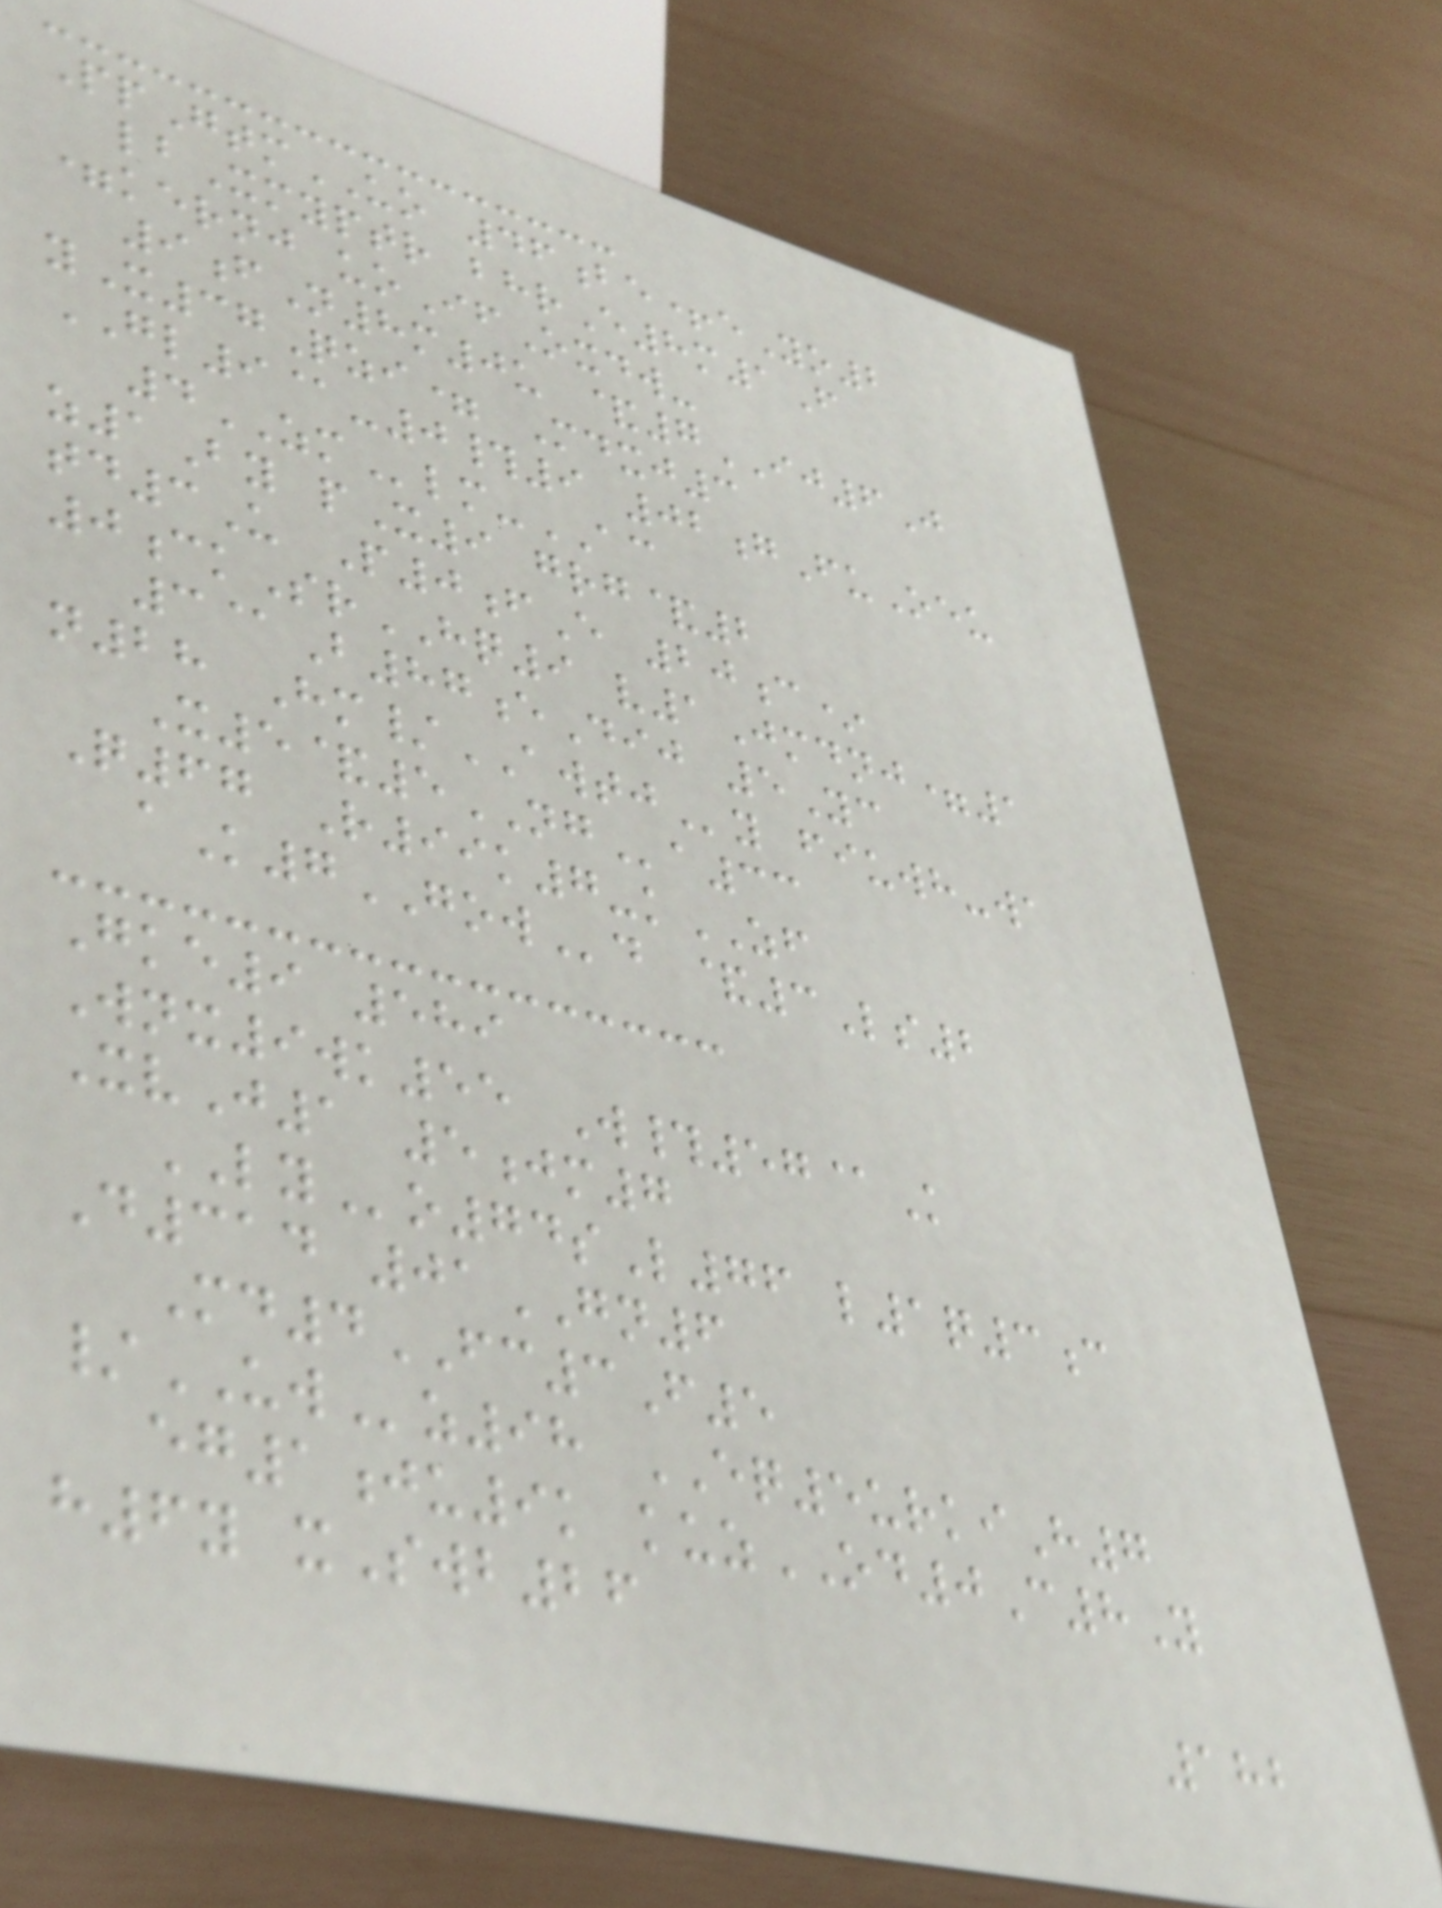PpGtmUO 46be+eYo2
lbXmyptr bhrE8m1F
=kernj uoIfOxdw-
9fN8m0u &7IJ6J
yX37Qzi= Mdxj3
GL9@-0#9 02gFuOeu
4ZMlm-AC
z1By pX9 grg&2
td3U P0fE 20c*
0ckSrHQ9 v1Jmdnj=1
3@B87eDij 5Yc
n28 Hm/AWTJy fiuwh-wa
X5&5NGa33
Q67 R99k7-kZF
aK7GOWd &3Ls2
Gke9 589
Wnx9wk55 W#57@K
XvJ1 5jm7
LYo74sL76 l1q3c
D314 01GN6
Md4FC3F5
/UWz98 EQ5urkiH7
eg1ju9k kuzOD0C8Y
h6y xSwb26
182
